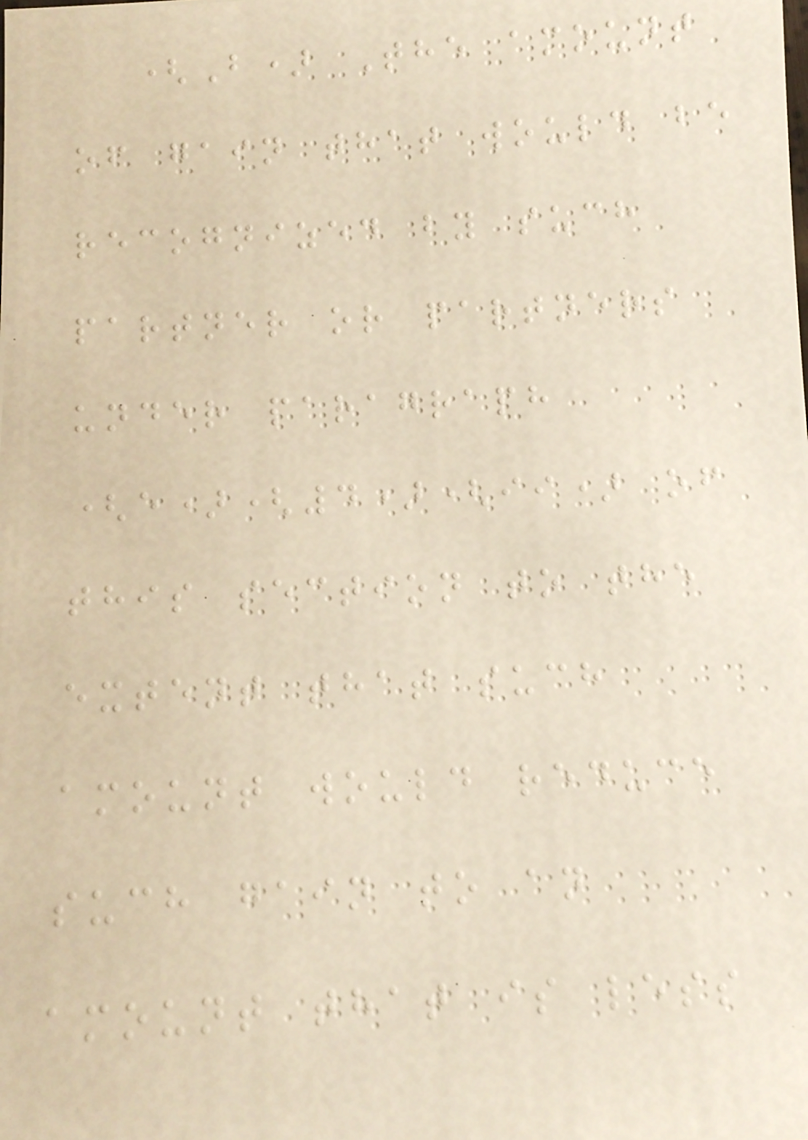(B) The amount
of gain that would be
recognized by such
partner or partners
under paragraph
(e)(4)(ii) of
this section to the
extent that such
amount would reduce
such gain to an
amount that is less
